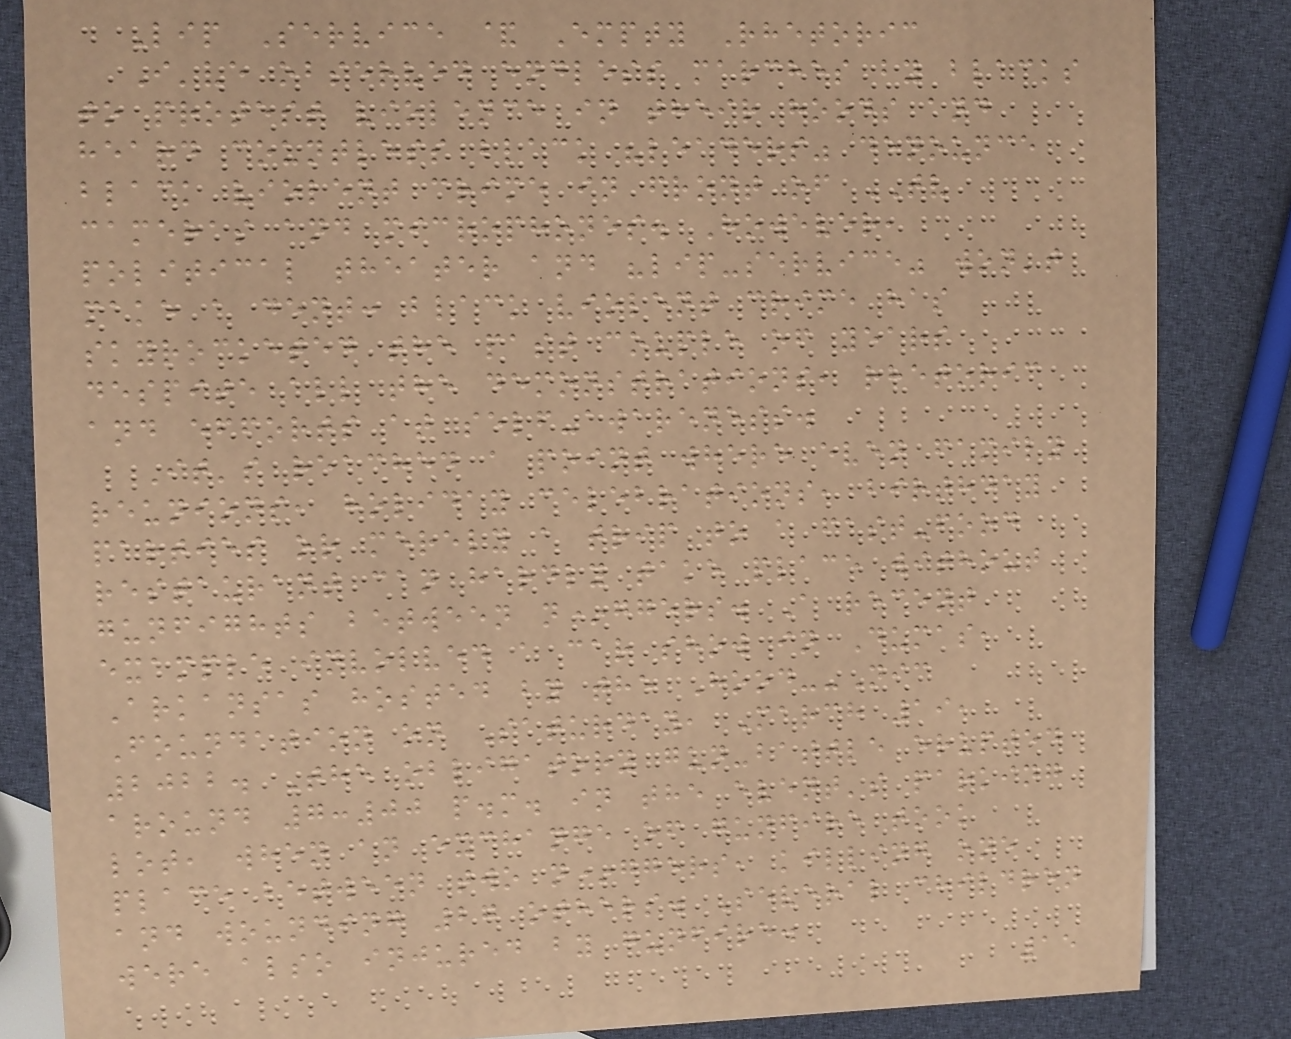Lip Service & Empty Rhetoric
I've observed endless marches by blacks
to protest violence in their hoods and
heard countless black "leaders" denounce
black violent crime in front of TV
cameras and microphones. However,
political theater and "lip-service" won't
make a dent: black violent crime has
skyrocketed the past couple of years
despite all the demonstrations, rhetoric
and efforts at self-awareness.
It's reached a point where even family
reunions, holiday celebrations, birthday
parties or merely a trip to a fast-food
restaurant can hardly take place without
gunfights between n*ggers. A recent
example involved a car show in Dumas,
Arkansas hosted by the Hood--Nic
Foundation on Saturday, March 19,
2022. The obligatory gun-battle erupted
around 7:00 p.m. in the event's parking
lot, when an exchange of gunfire took
place between two n*ggers, killing one
and wounding 27 others. Several children
were also injured by gunfire.
15
